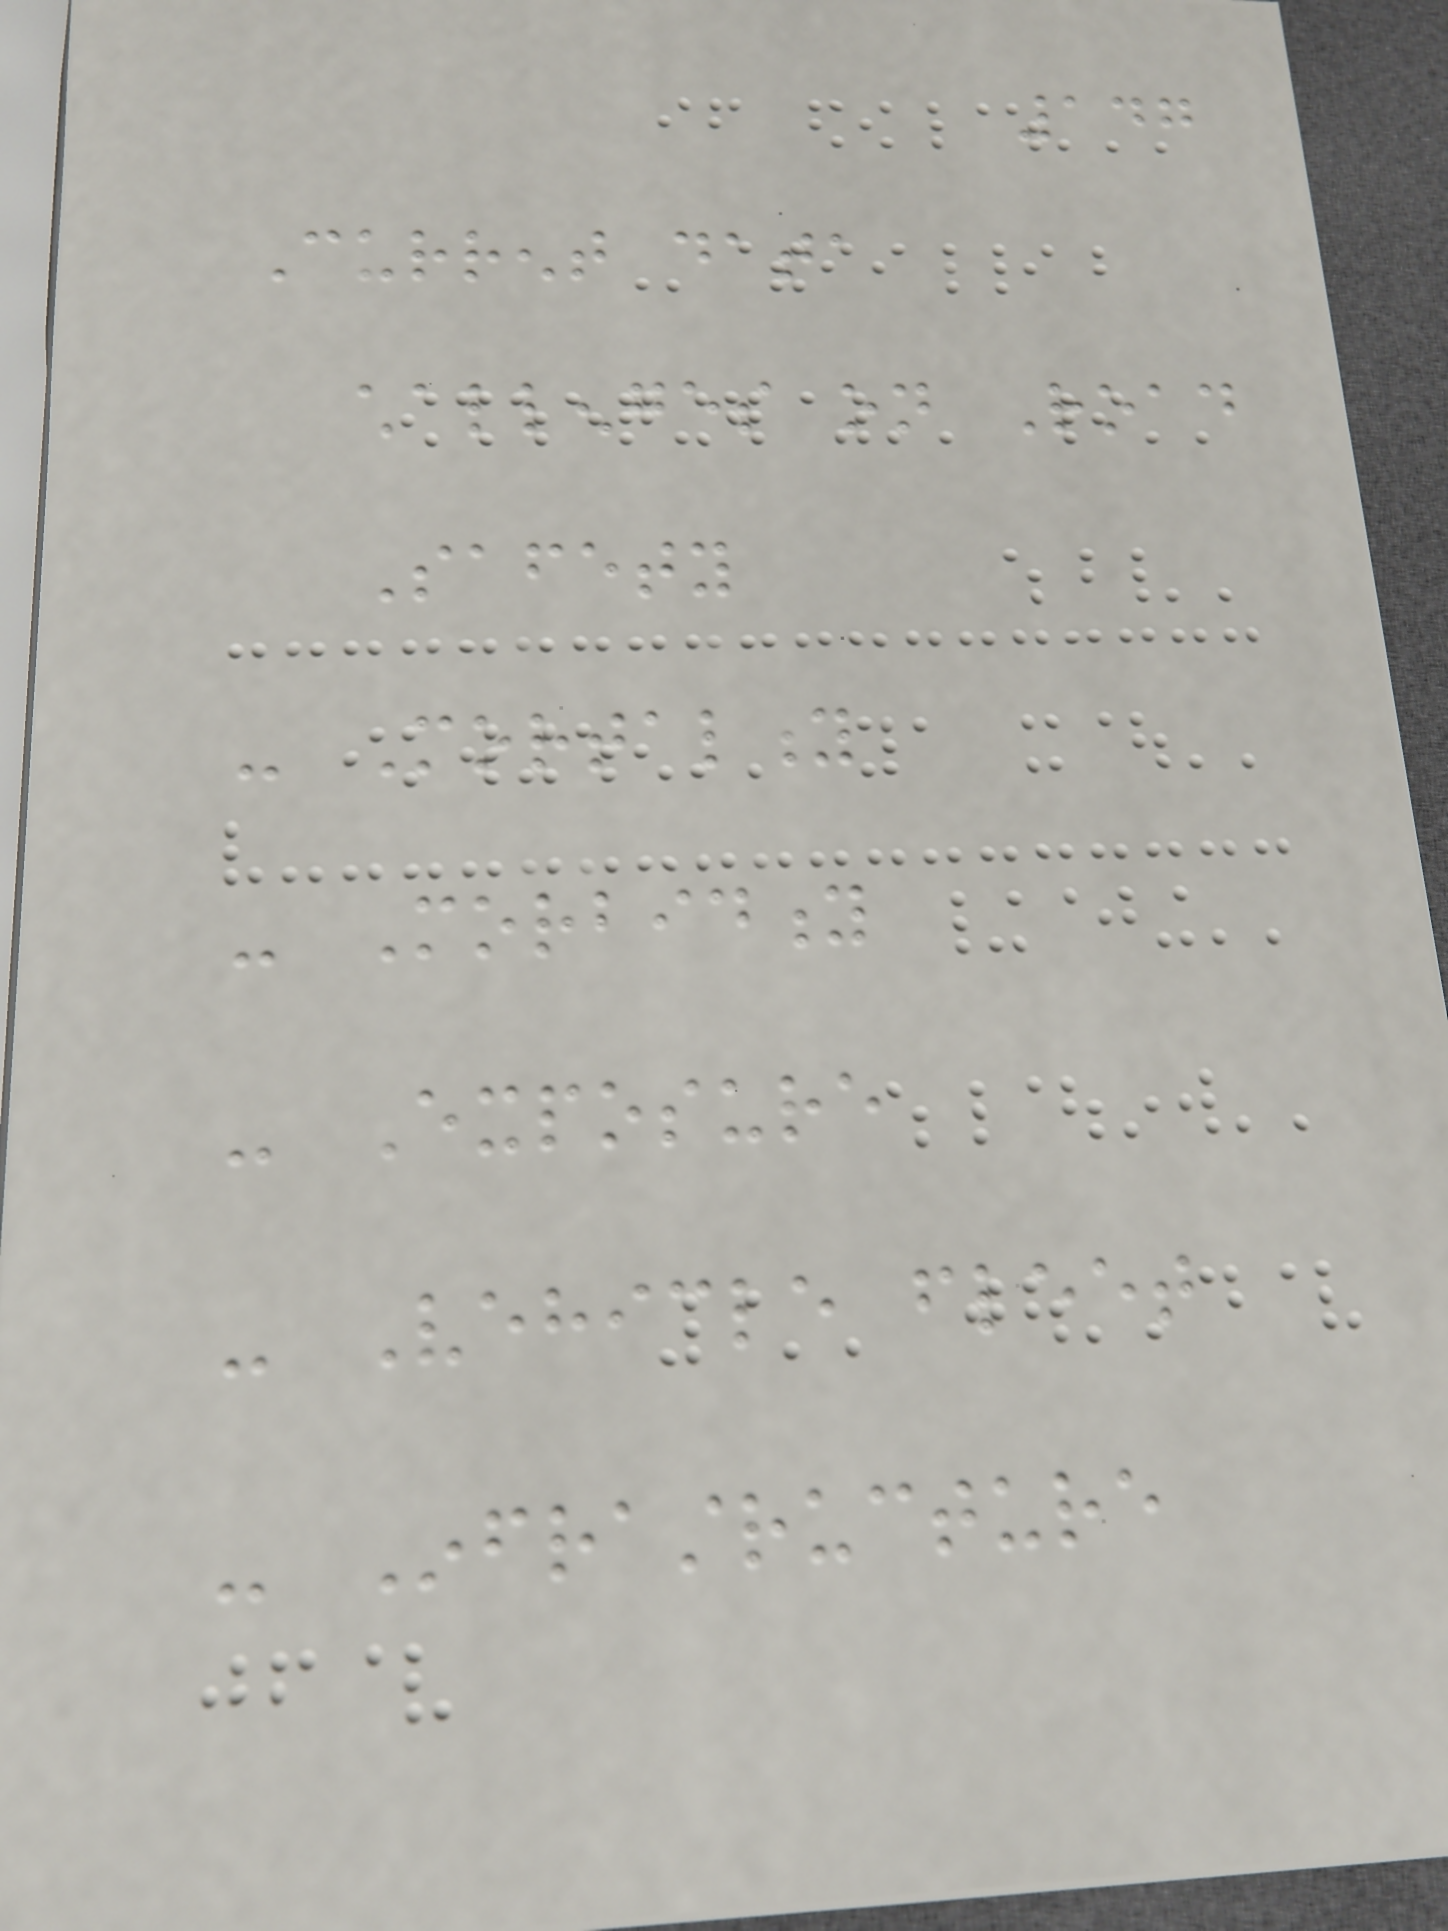147
Current data
challenges on Road
Safety
- Mortality
- Morbidity
- Exposure
- Vehicle fleet
- Infrastructure
